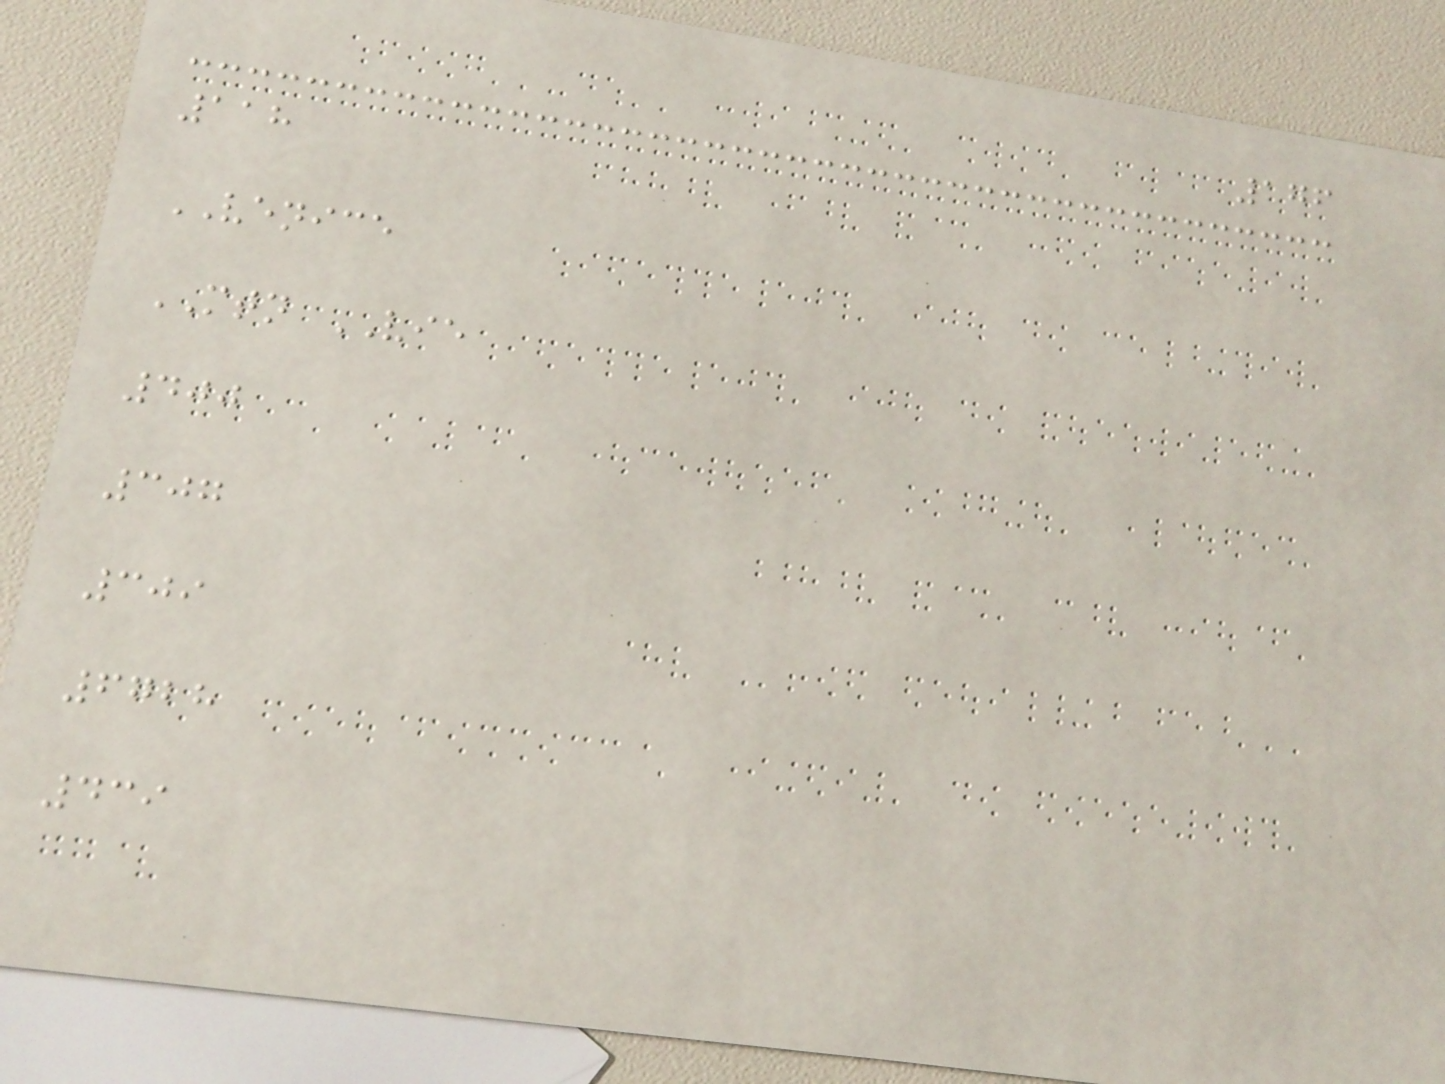176
118
VENICE
MTN VIE
400
307
309
6728
439
